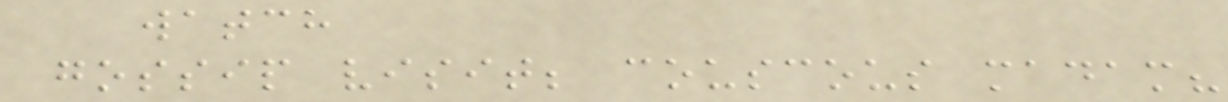watch
gossip visit; couscous madam?
